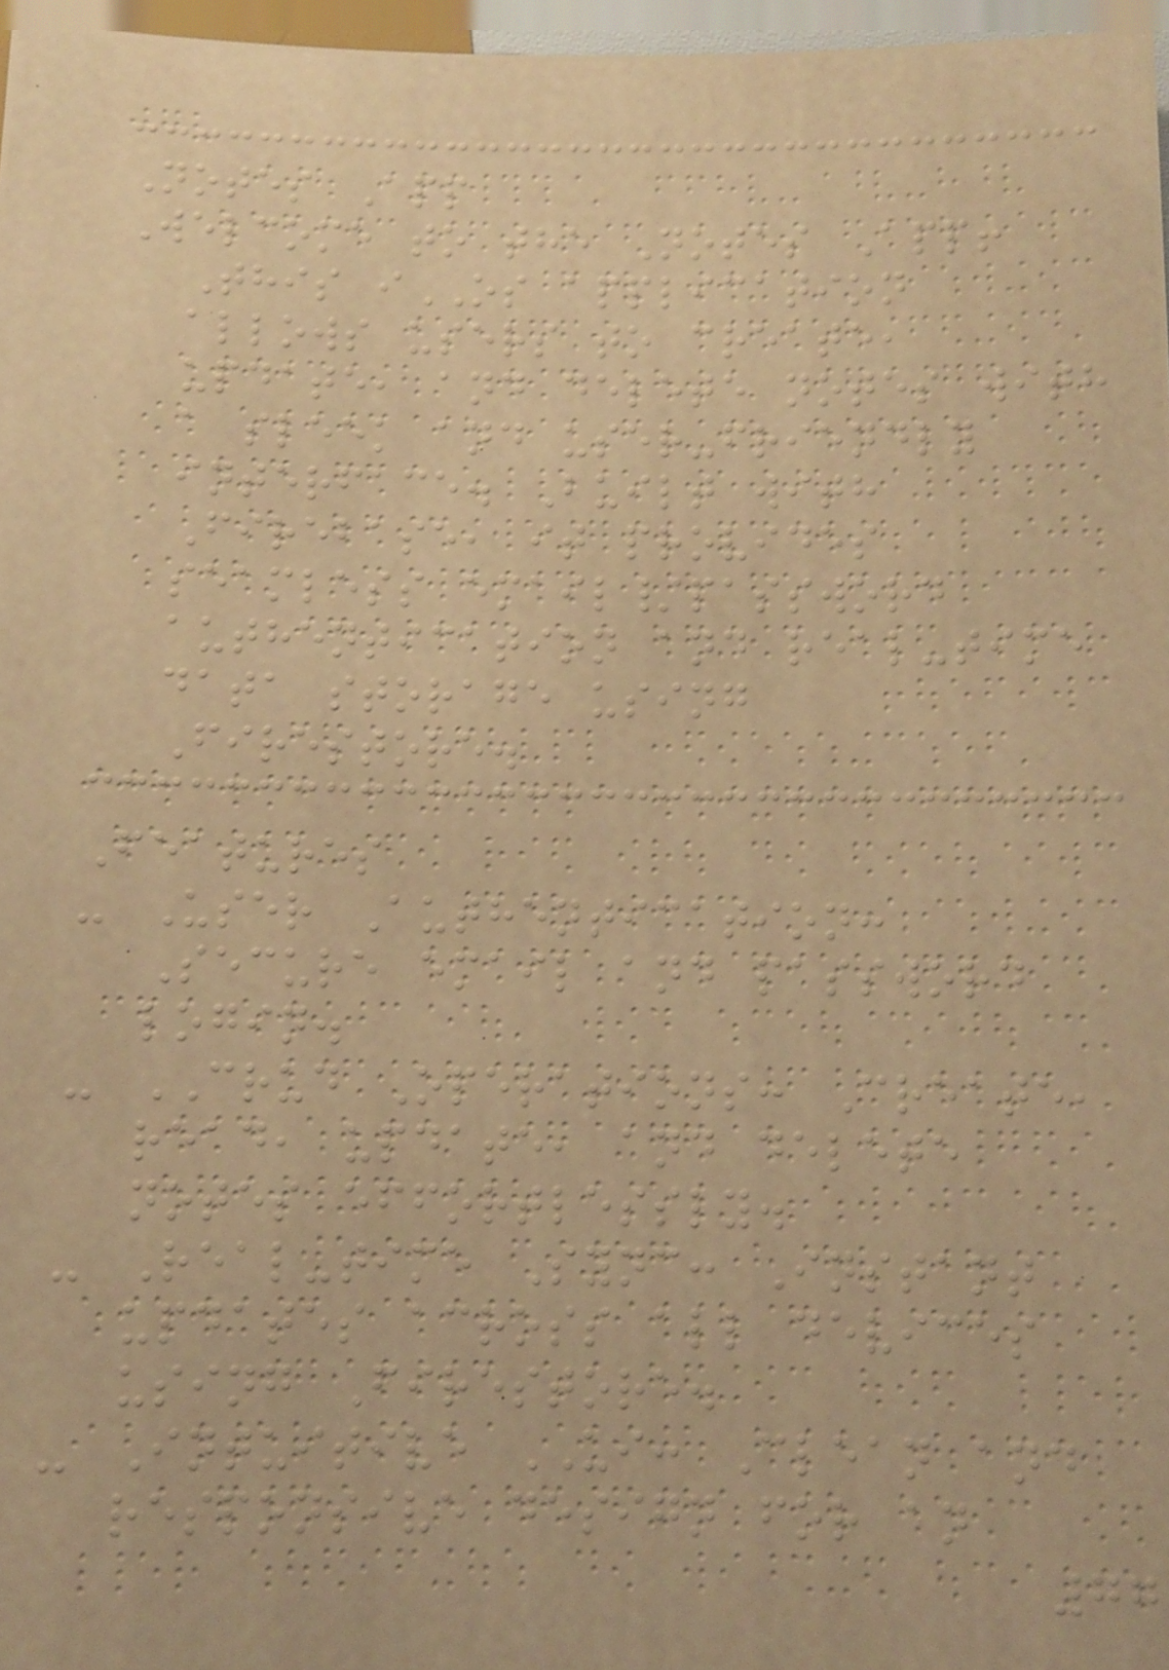Notes App
Welcome to the Notes App!
This iOS application
allows users to create,
update, and delete notes with
a sleek and user-friendly
interface. Built with
Firebase, it provides
seamless email/password
authentication and real-time
data storage using
Firestore.
Features
- User Authentication:
Secure email and password
login.
- CRUD Operations: Create,
read, update, and delete
notes effortlessly.
- Real-time Sync: Instant
updates across all devices
using Firestore.
- Intuitive UI: Clean and
responsive design for an
77
